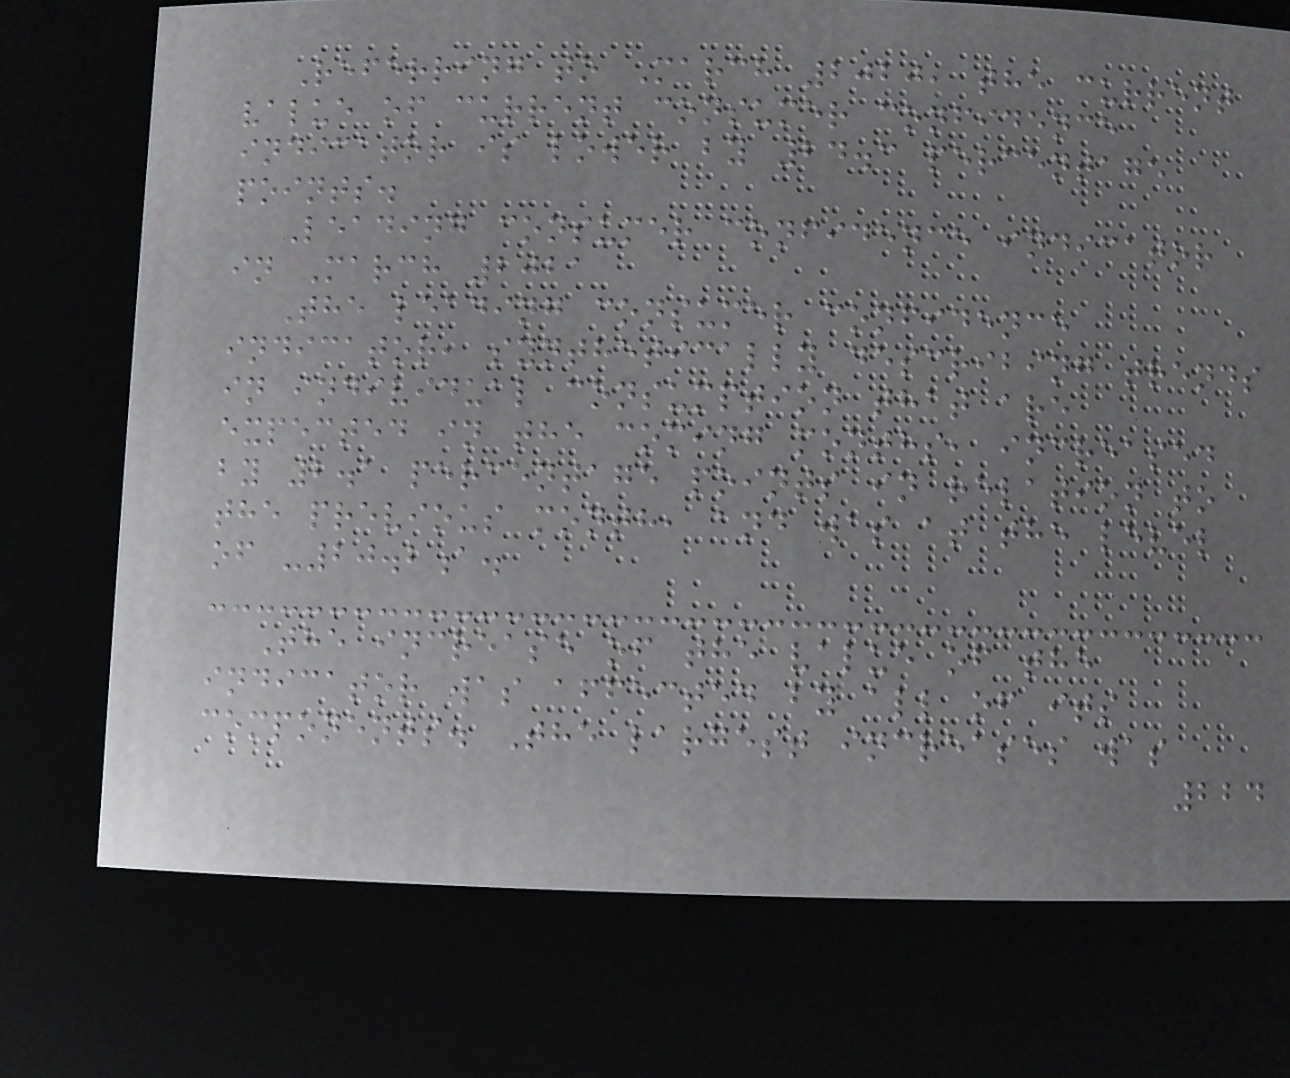Referring to March 2020, the current
value of current consumer confidence
indicator is lower by 24.3 percentage
points.
Leading consumer confidence indicator
in March 2021
The leading consumer confidence
indicator, synthetically describing trends
in individual consumption that are
expected in the coming months, increased
by 2.1 percentage points in relation to
the previous month, and was at the level
of -20.2a.
The increase of the value of the
indicator was affected by all of its
components. The largest increases was
224
